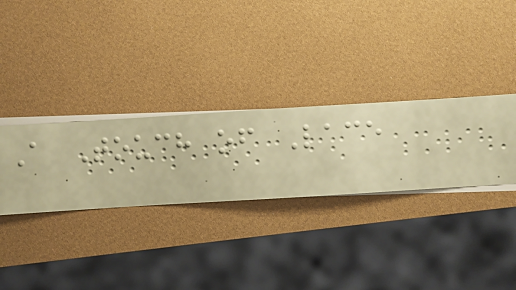A Touch of Lace
